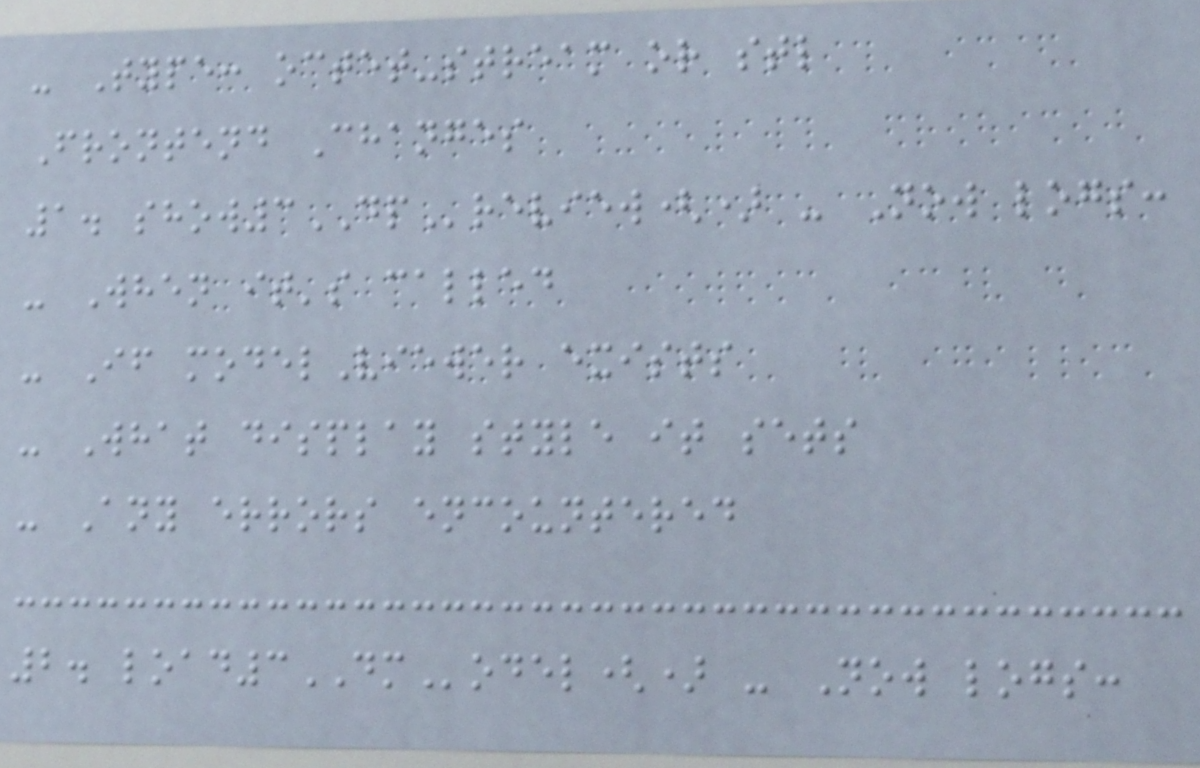- Type: octet-stream or stl
Frontend Changes
1. show3DPreview() - Now logs:
- When it's called
- If modelViewer exists
- What display style it sets
- Any errors encountered
2. load3DModel() - Now logs:
